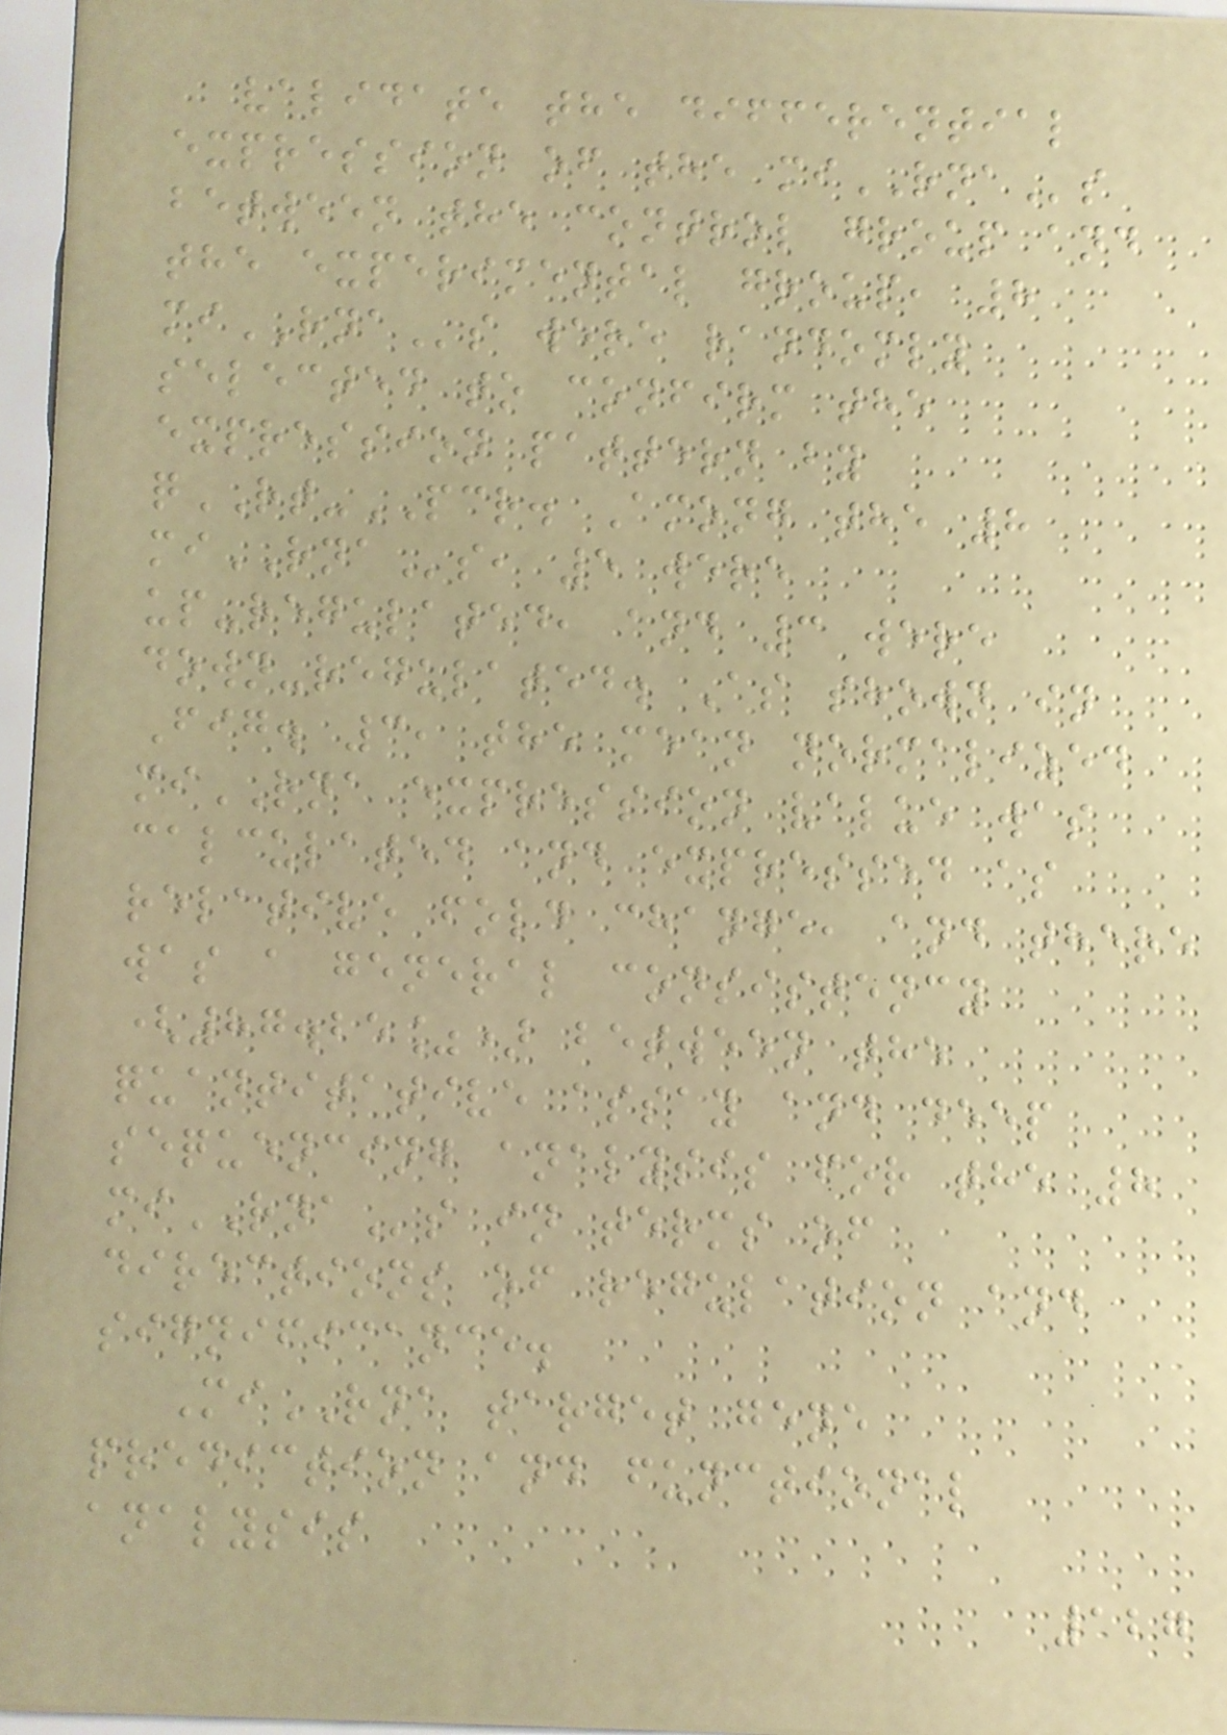validate the differential
expression of the miRNAs
between the control group and
the experimental group, 8
miRNAs were randomly
selected to confirm the
expression pattern by
qRT-PCR. Among the 8
miRNAs, 5 were
up-regulated, and 3 were
down-regulated. As shown in
Fig. 3, the mean normalized
miRNA expression value was
calculated and expressed as
relative fold change, and there
was a general consistency
(87.25%) between the
quantitative assay and deep
sequencing analysis for the 8
miRNAs in terms of
directions of regulation and
significance.
MiRNA target gene
prediction and functional
analysis
127
